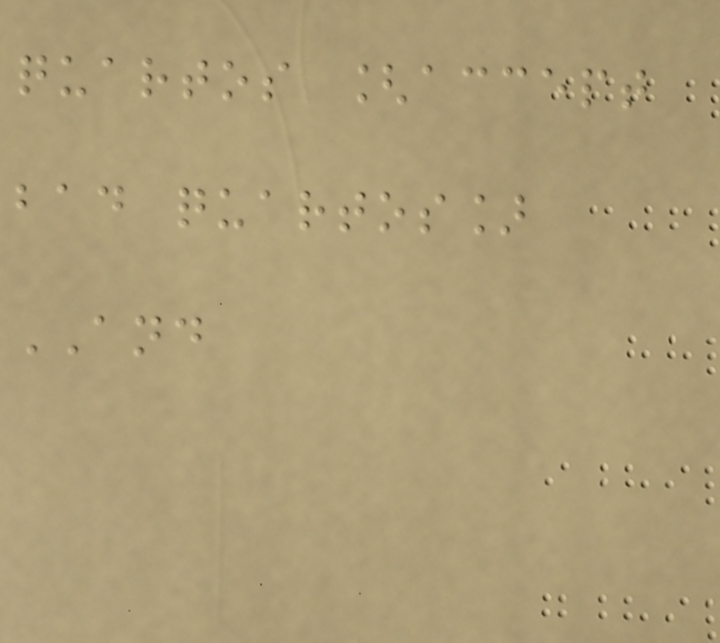quartos [accept
bad quartos]
AND
